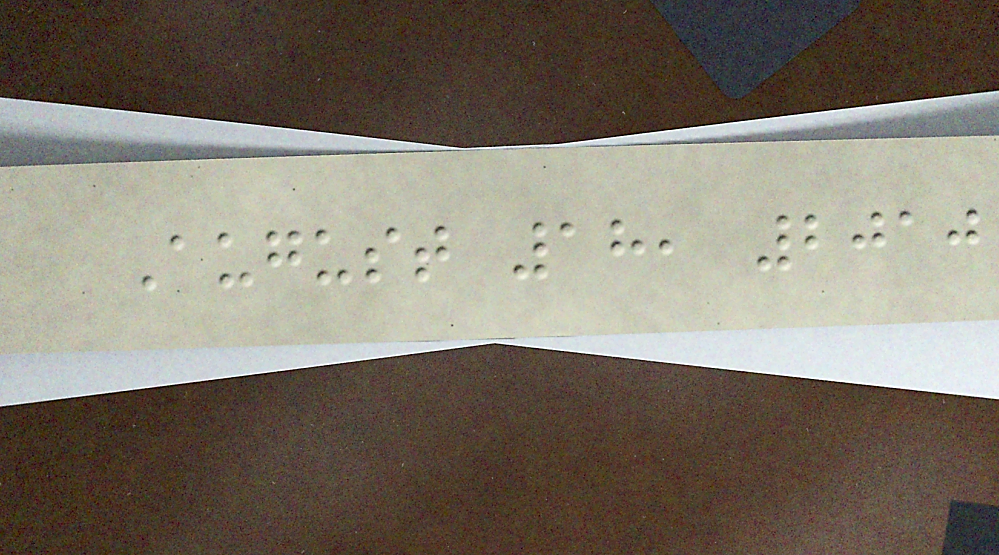August 18, 2010
